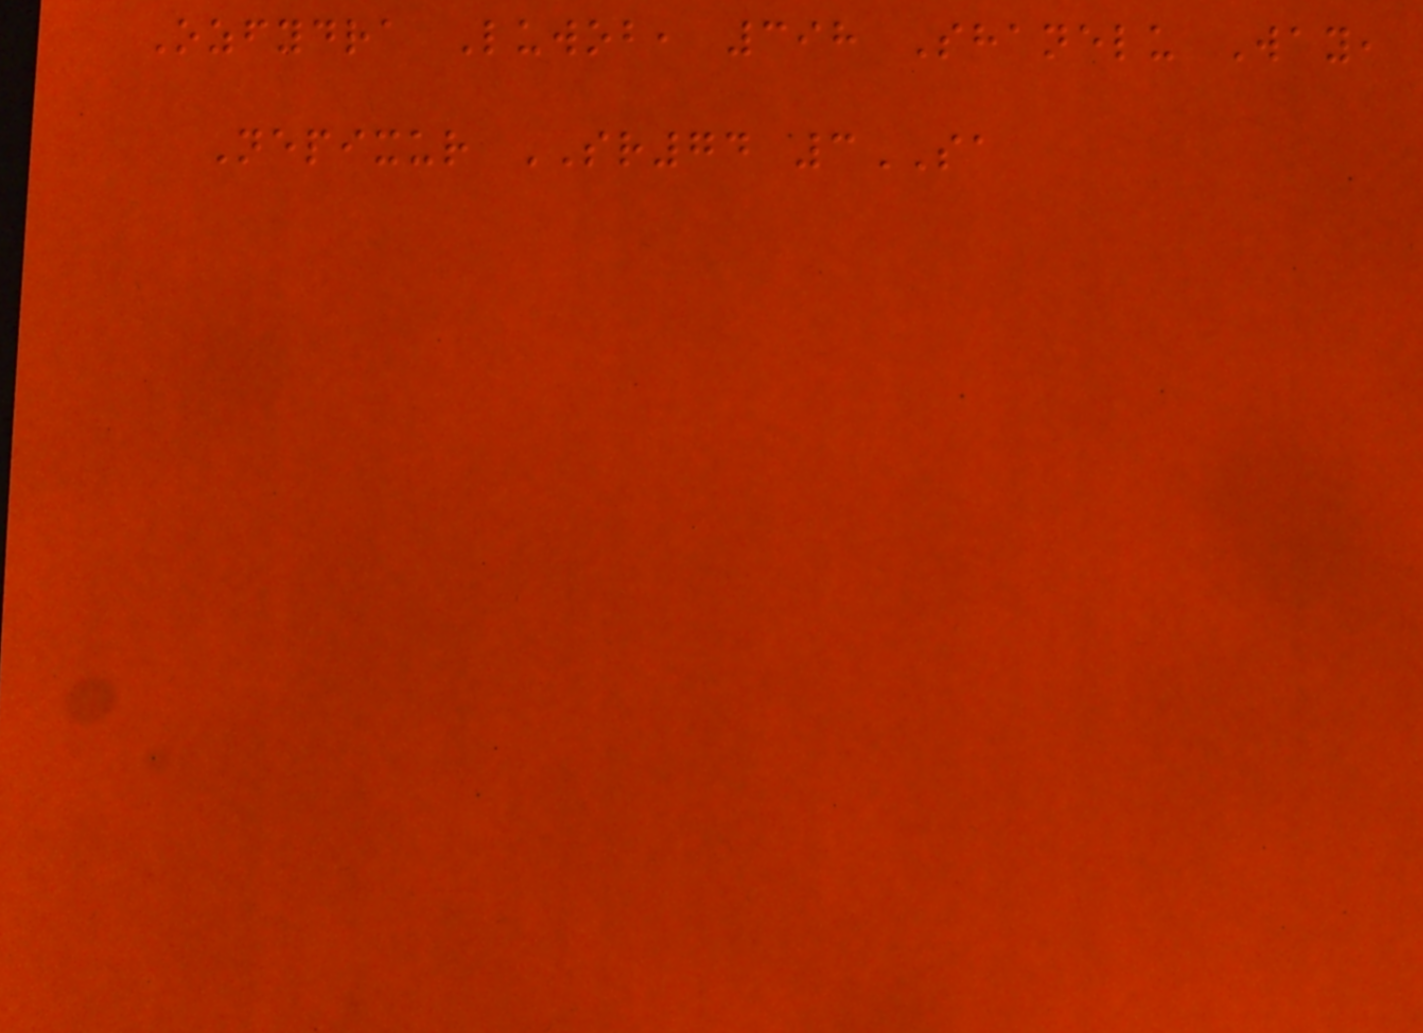Ozfydra Luwob, 398 Shanelu Way,
Nepixur SR74 3SA
